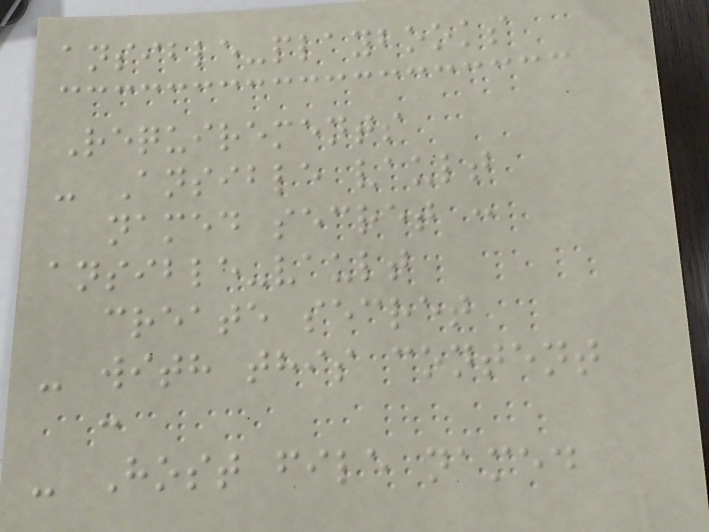ansible-playbooks
Requirements
- Ansible vault
named secret :
ansible-vault
create secret
- with this content
:
- Host file named
